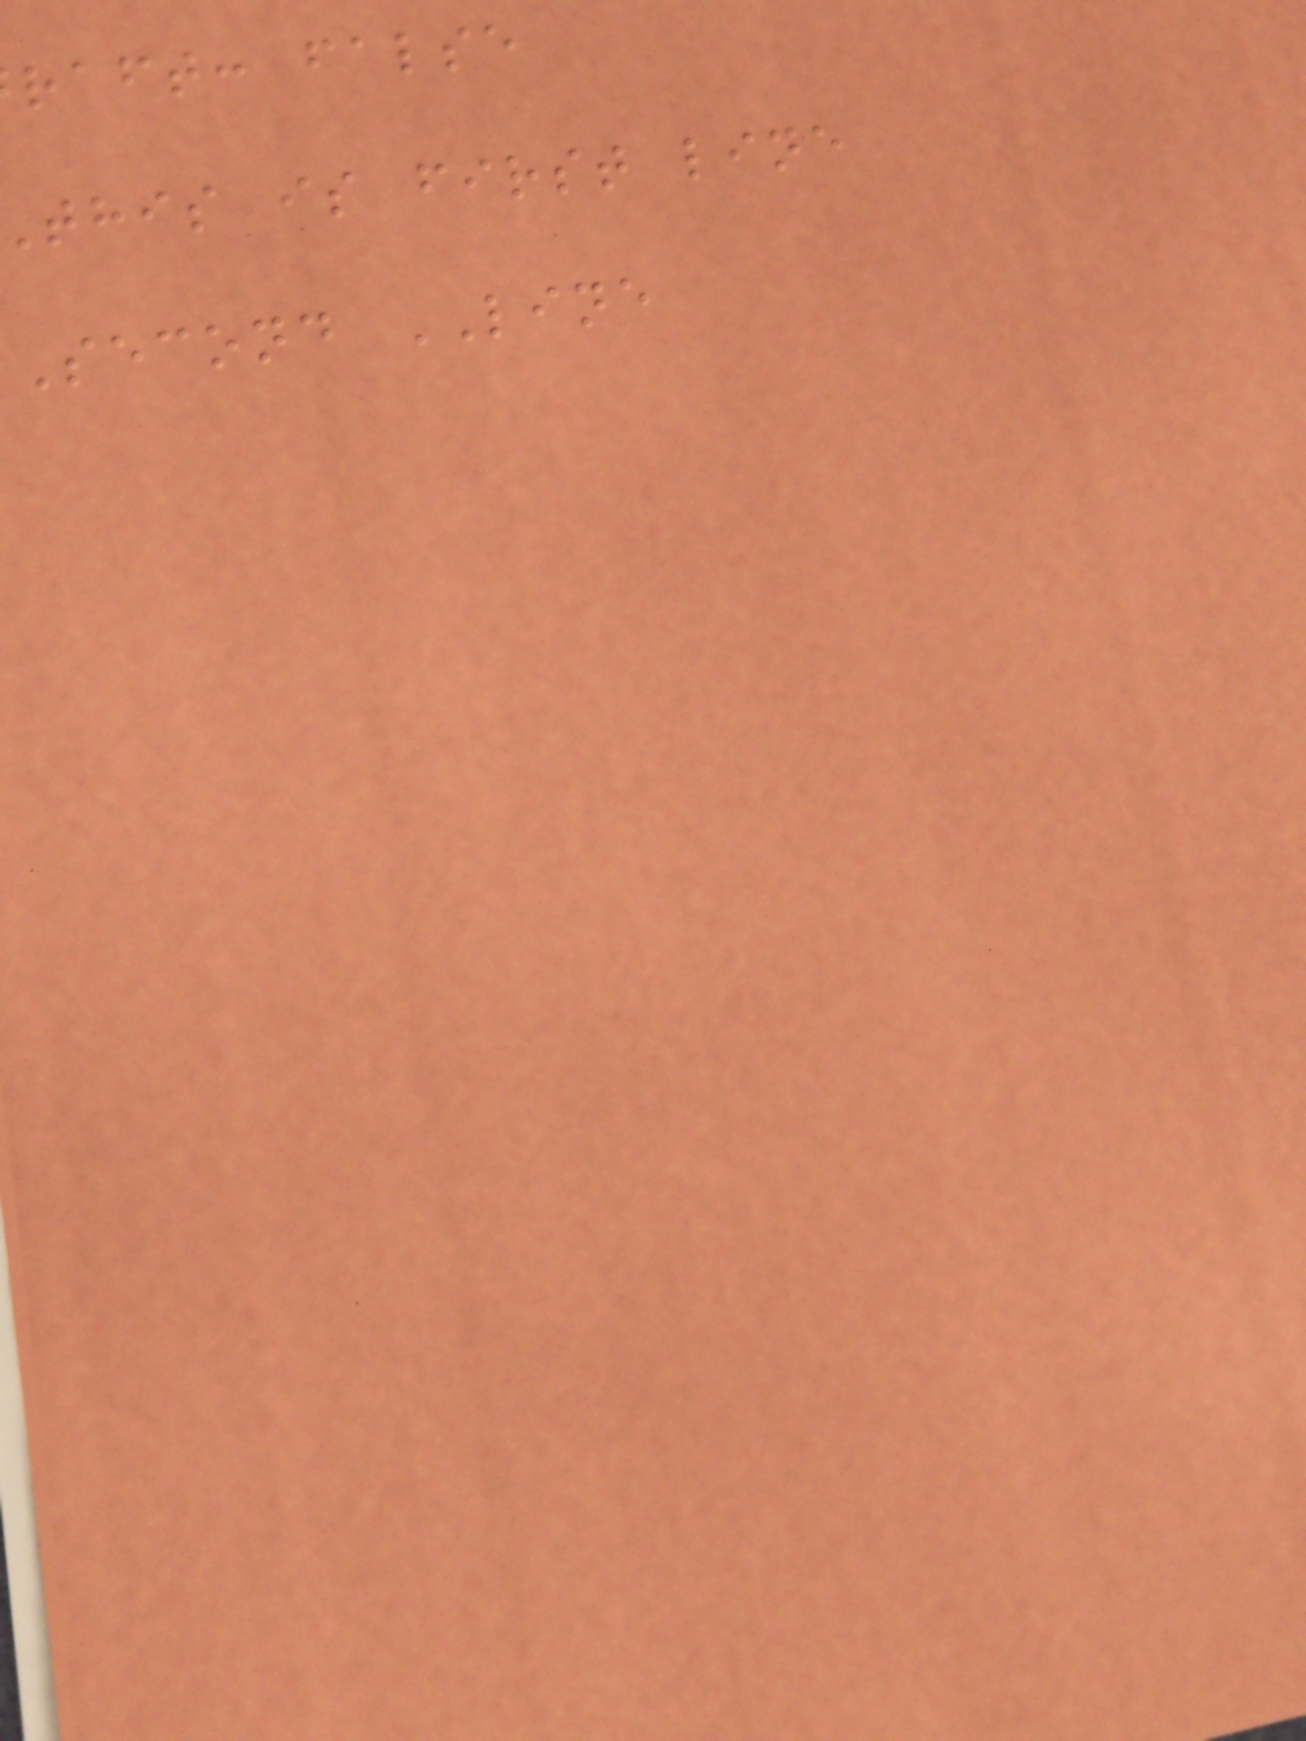raft: false
this is first line
Second LINE
